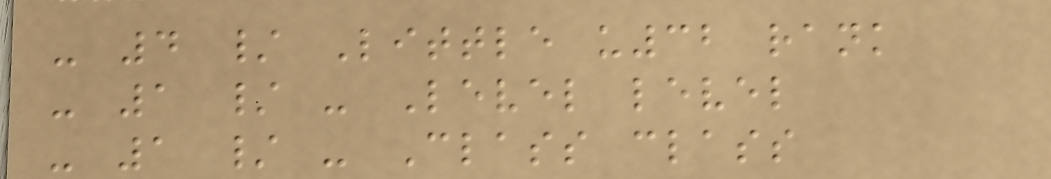- 4 / Little u32 rank
- 1 / - Level level
- 1 / - Class class
